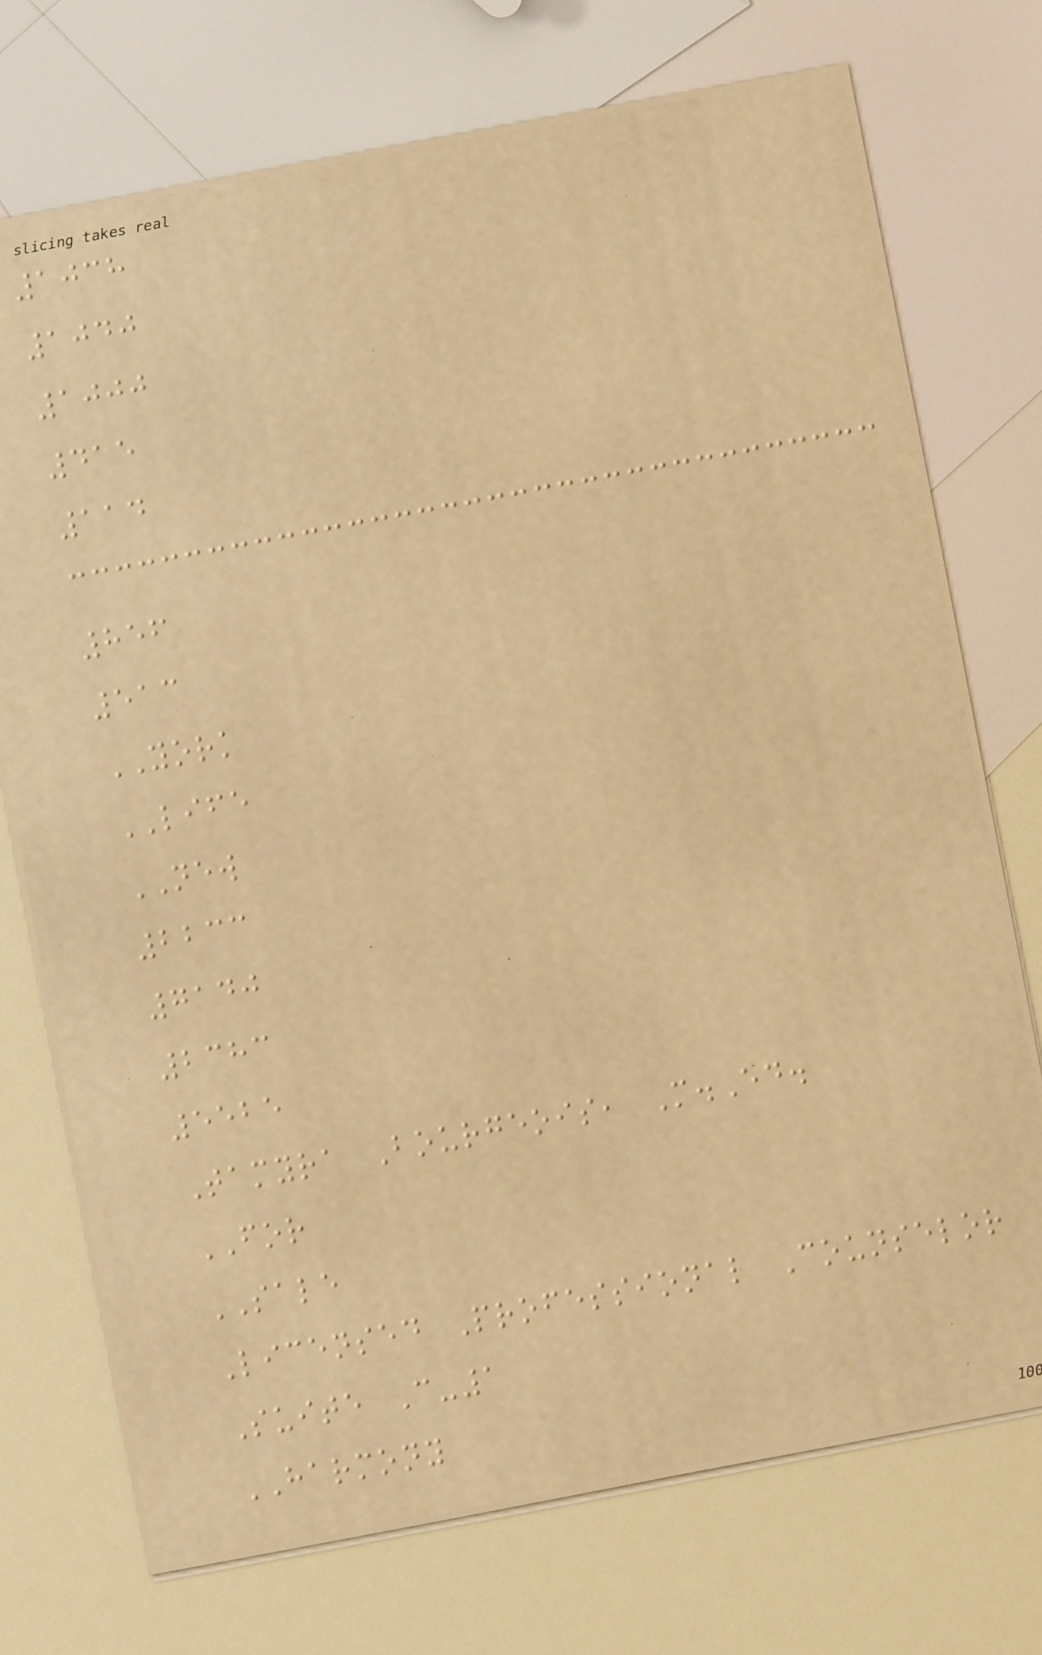1038
1040
1000
415
114
856
513
YORK
LIFE
NEW
2233
7140
2383
5525
Tamyra Bourgeois, M.Ed.
FOR
SALE
Licensed Professional Counselor
Suite C-1
HARMONY
